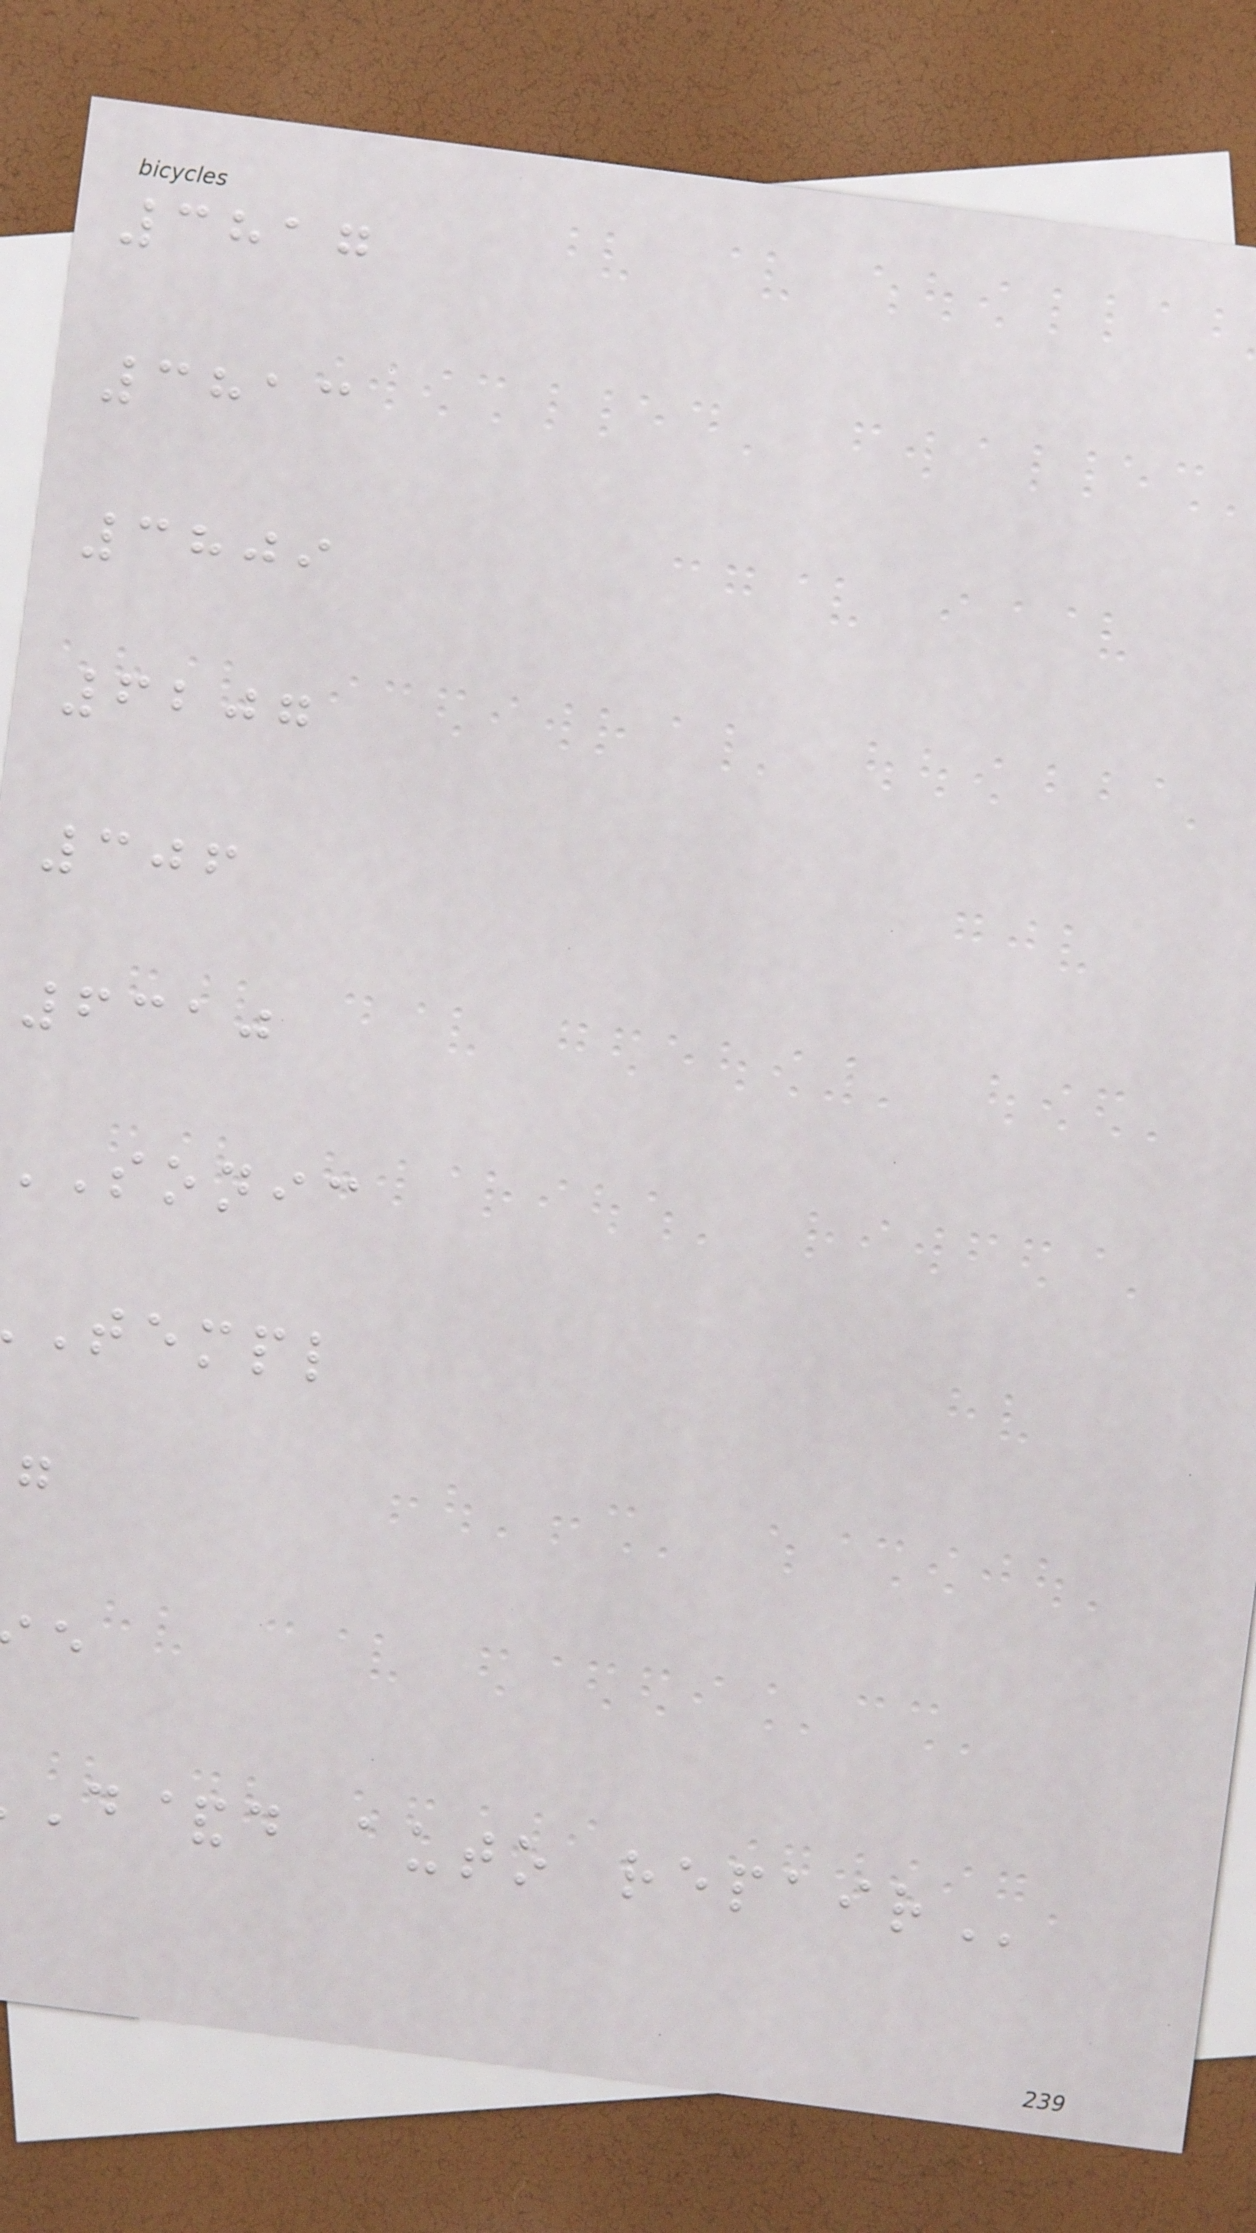3817
3813
3809
6207
306
6310
SONIC
templ
d&d auto
